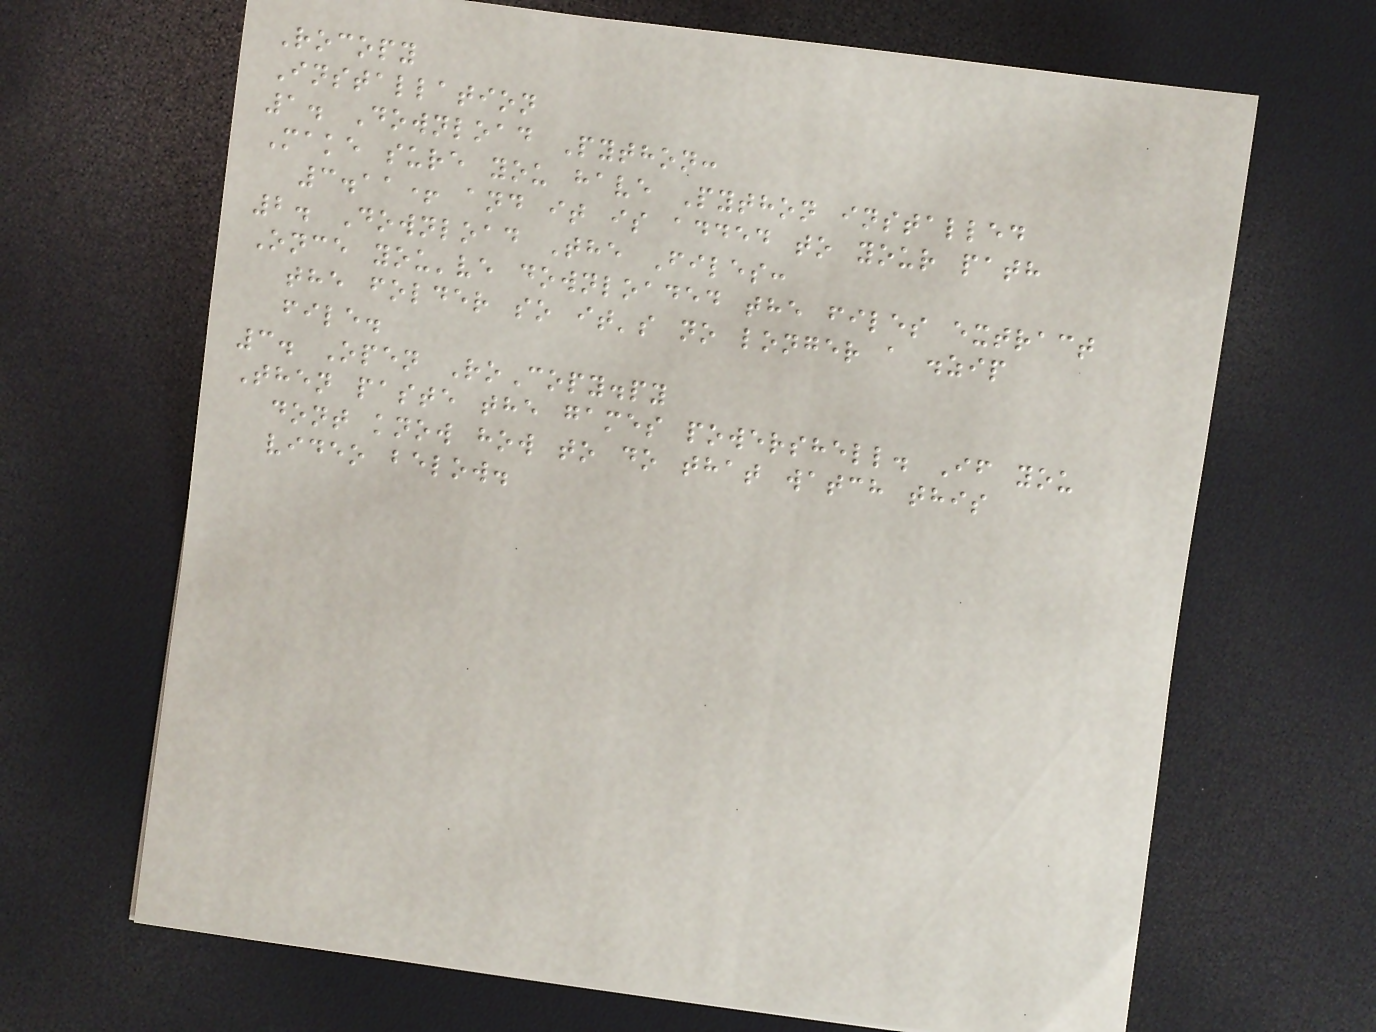Rocopy
Installation
1. Download Python:
Make sure you have Python installed
3.11+ and it is added to your path
2. Download The Files:
Once you've downloaded the files extract
the folder so it's no longer a .zip
file.
3. Open RoCopy.py
Then paste the games powershell. If you
dont know how to do that watch this
video below.
